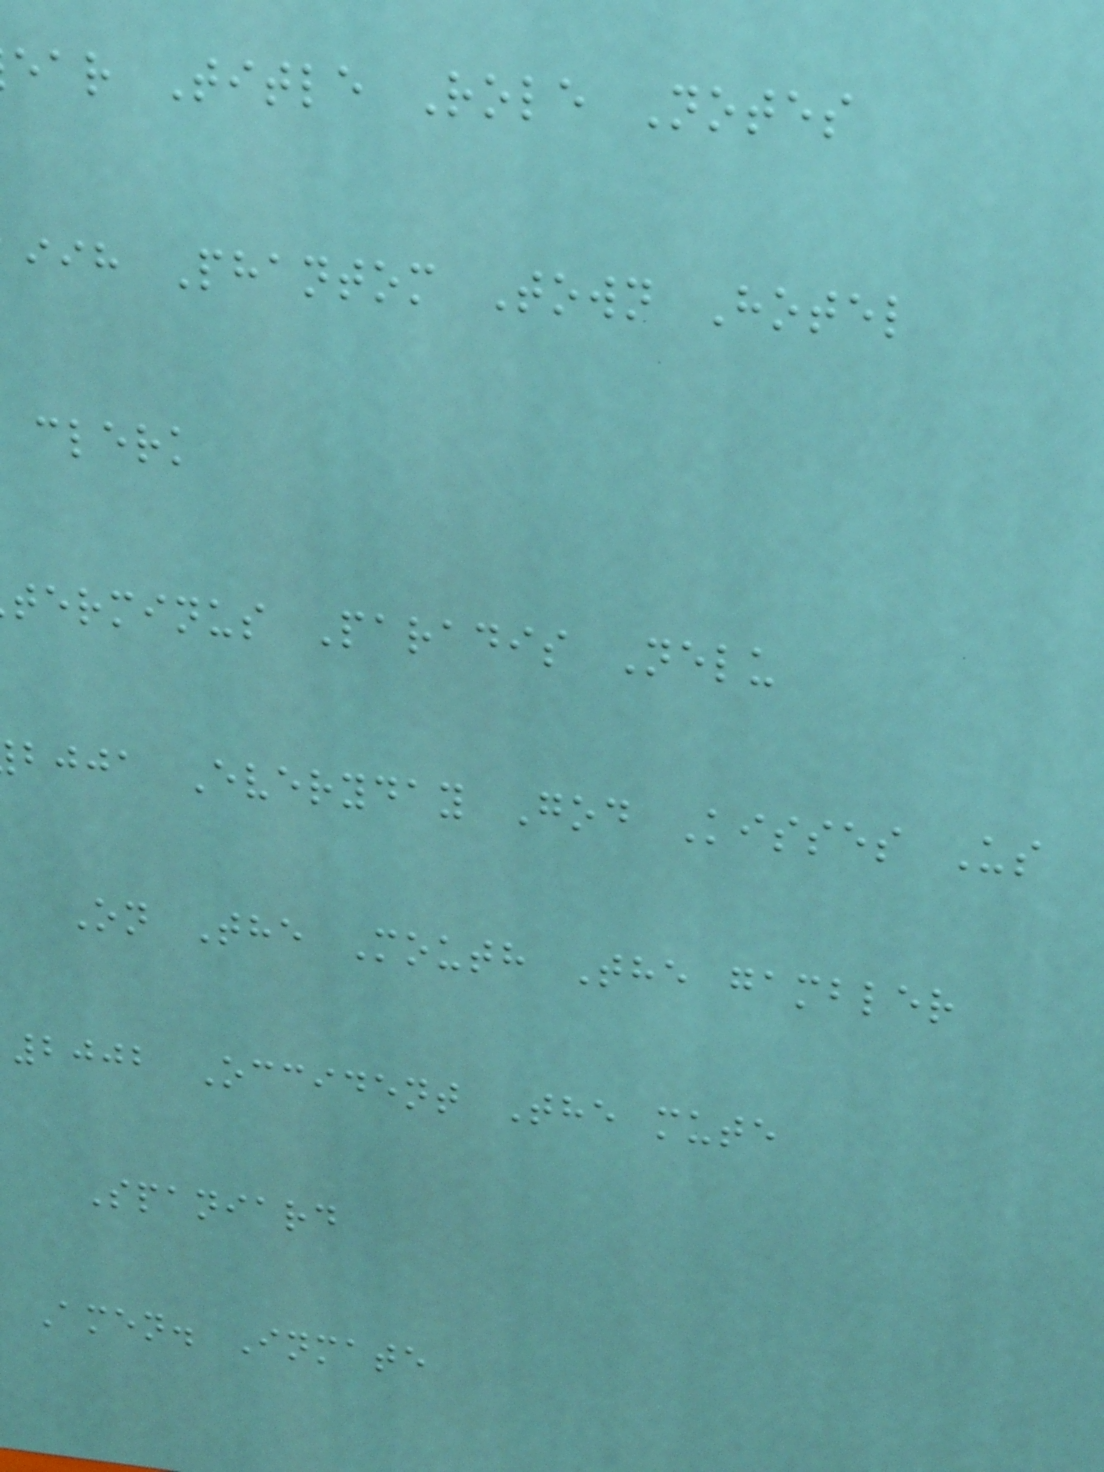ear Title Role Notes
iih Phantom Town Hotel
clerk
terminus Paradis Nelu
bjja Everyday God Kisses Us
On The Mouth The gambler
2002 Occident The mute
Spaniard
Amen. Inmate
